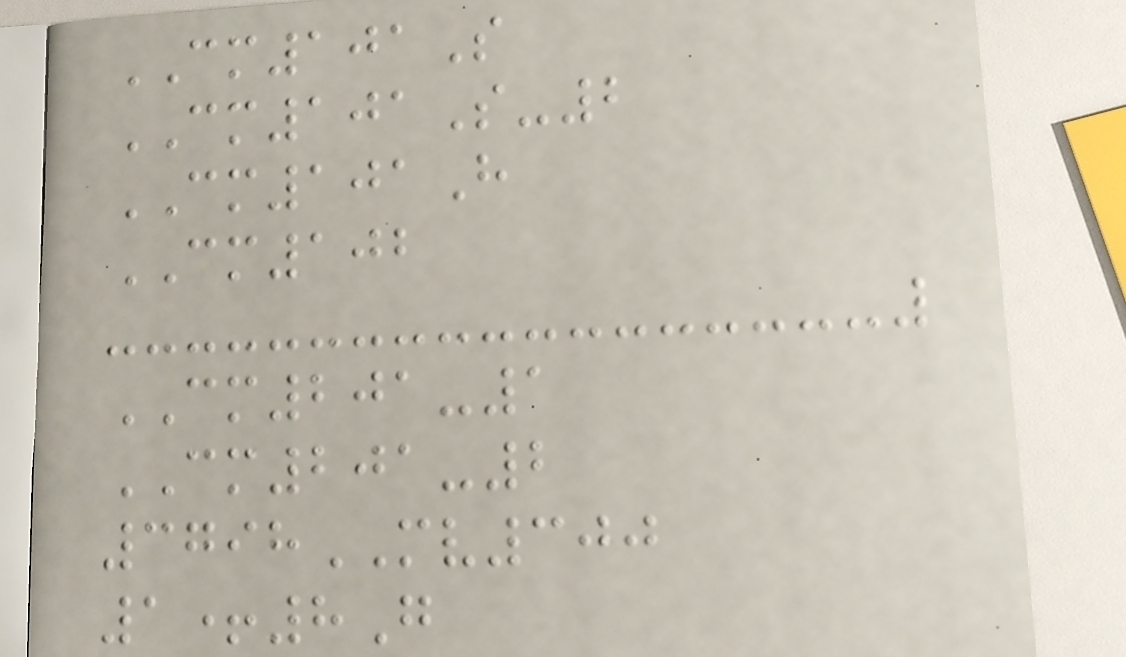CM101S
CM101S-2
CM101H
CM102
CM201-1
CM201-2
3798MV300
1+8G
